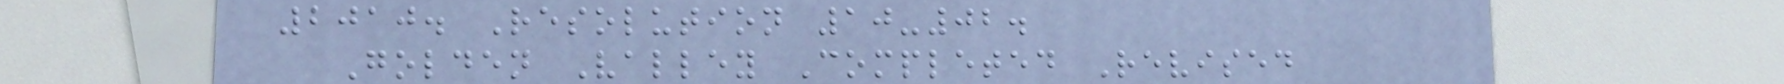2010. Resolution 10-02.
Golden Valley Completed Revised
